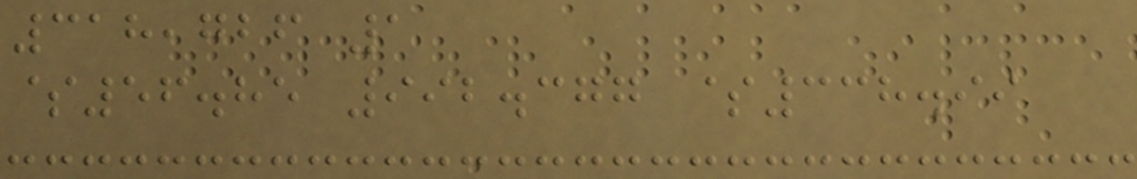318,726 1
$56.85 992.377 $338.99
